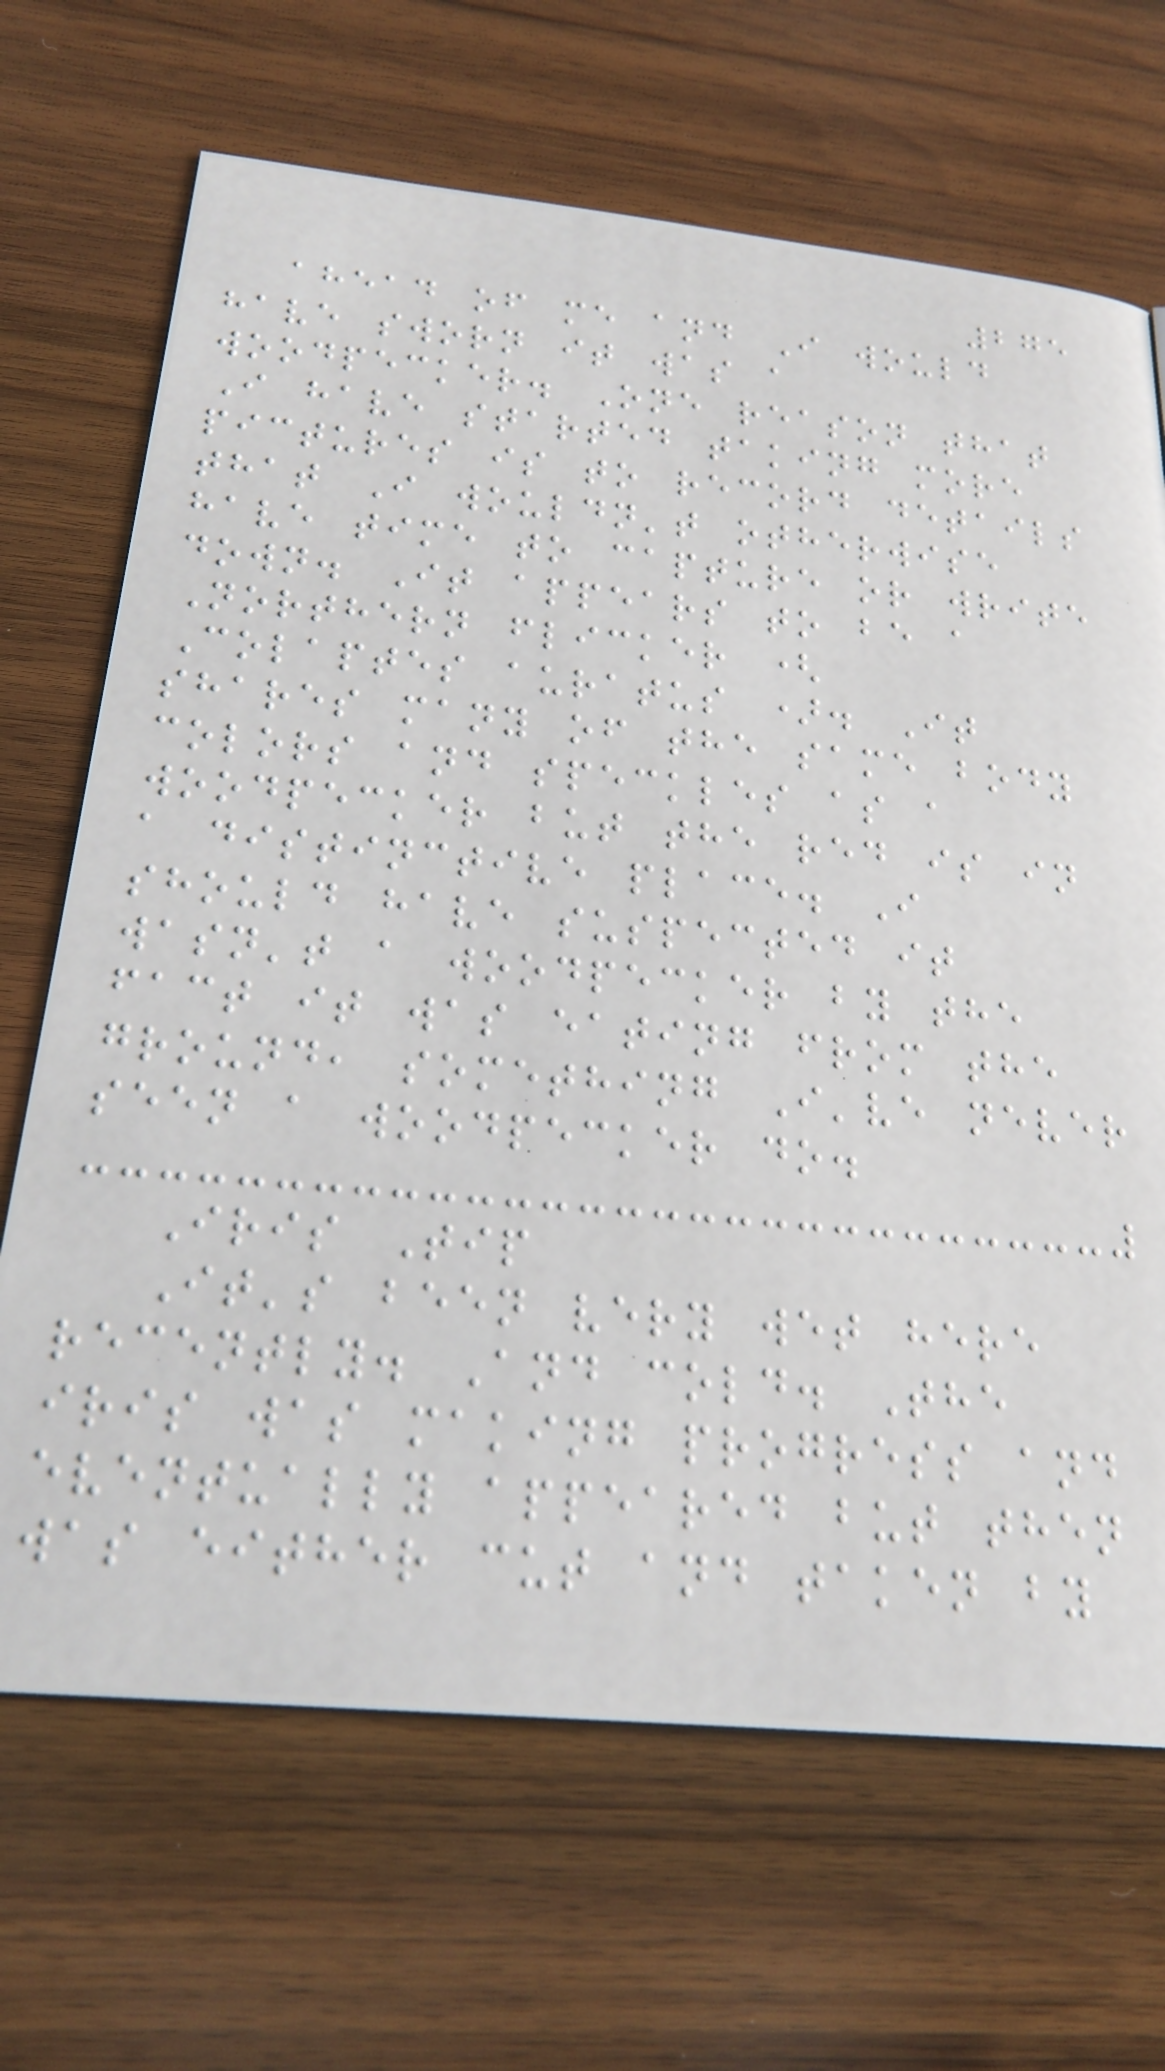275
ahead of me and I would
have sworn it was a
woodpecker. One reason that
I have started taking more
pictures is to record details
that I wouldn't otherwise
have time to capture or write
down. It appears to be a
Northern flicker (
Colaptes auratus ). It
shares many of the same body
colors and speckles as a
woodpecker but the red is in
a distinctive place. I
should have suspected it
wasn't a woodpecker by the
fact it was eating from the
ground, something I've never
seen a woodpecker do.
Iris Tip
It's been very wet here
recently. And cold. The
iris was making progress and
eventually appeared but then
was either cut and taken by
